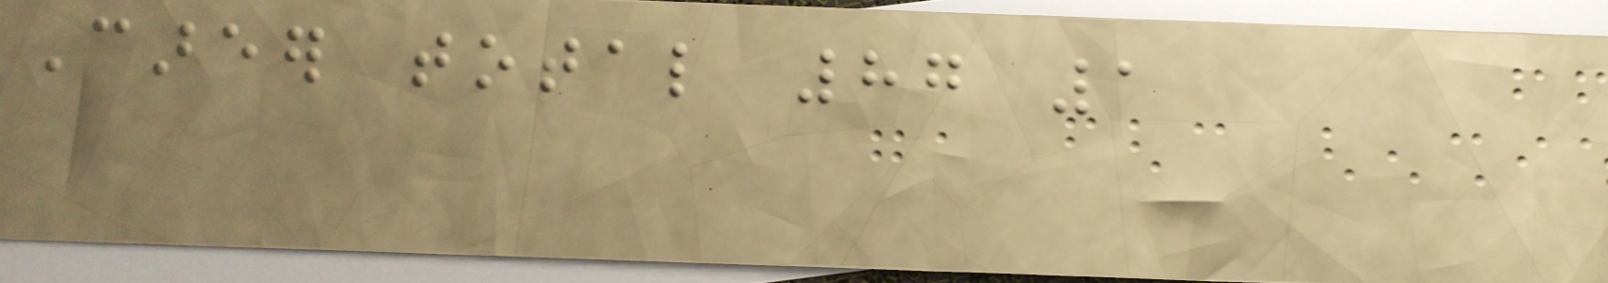Career total 87 1
